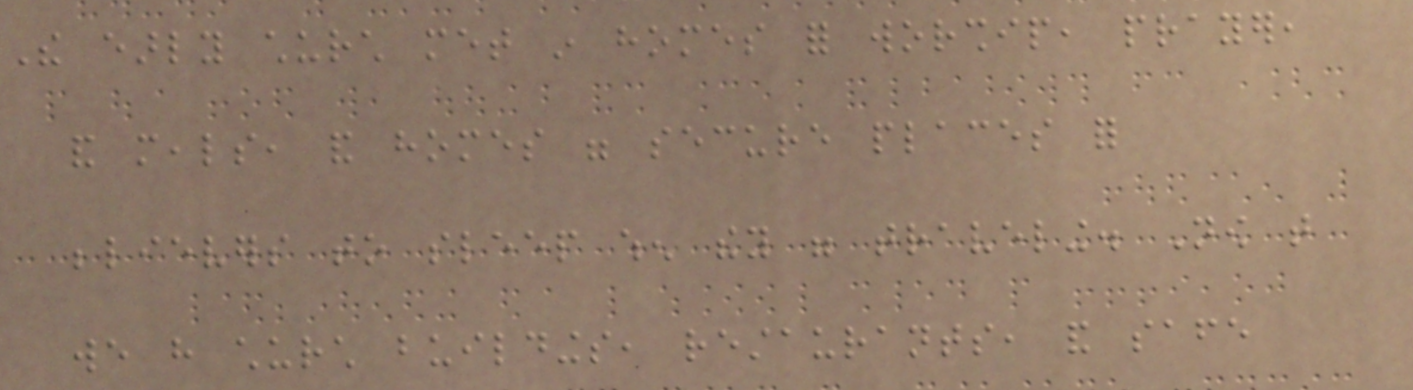The early church met in homes for worship, prayer,
and meals, and homes were secure places for
believers to sleep when they were traveling. Now that
we have church buildings, restaurants, and safe
